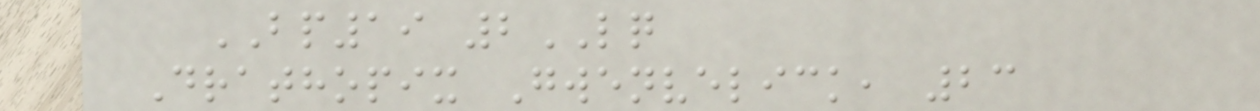BP19 2LQ
Drathopix Gwenvelick, 23
